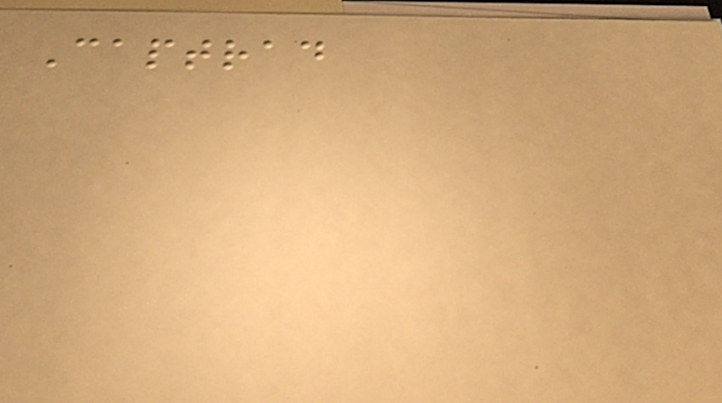Captrad
